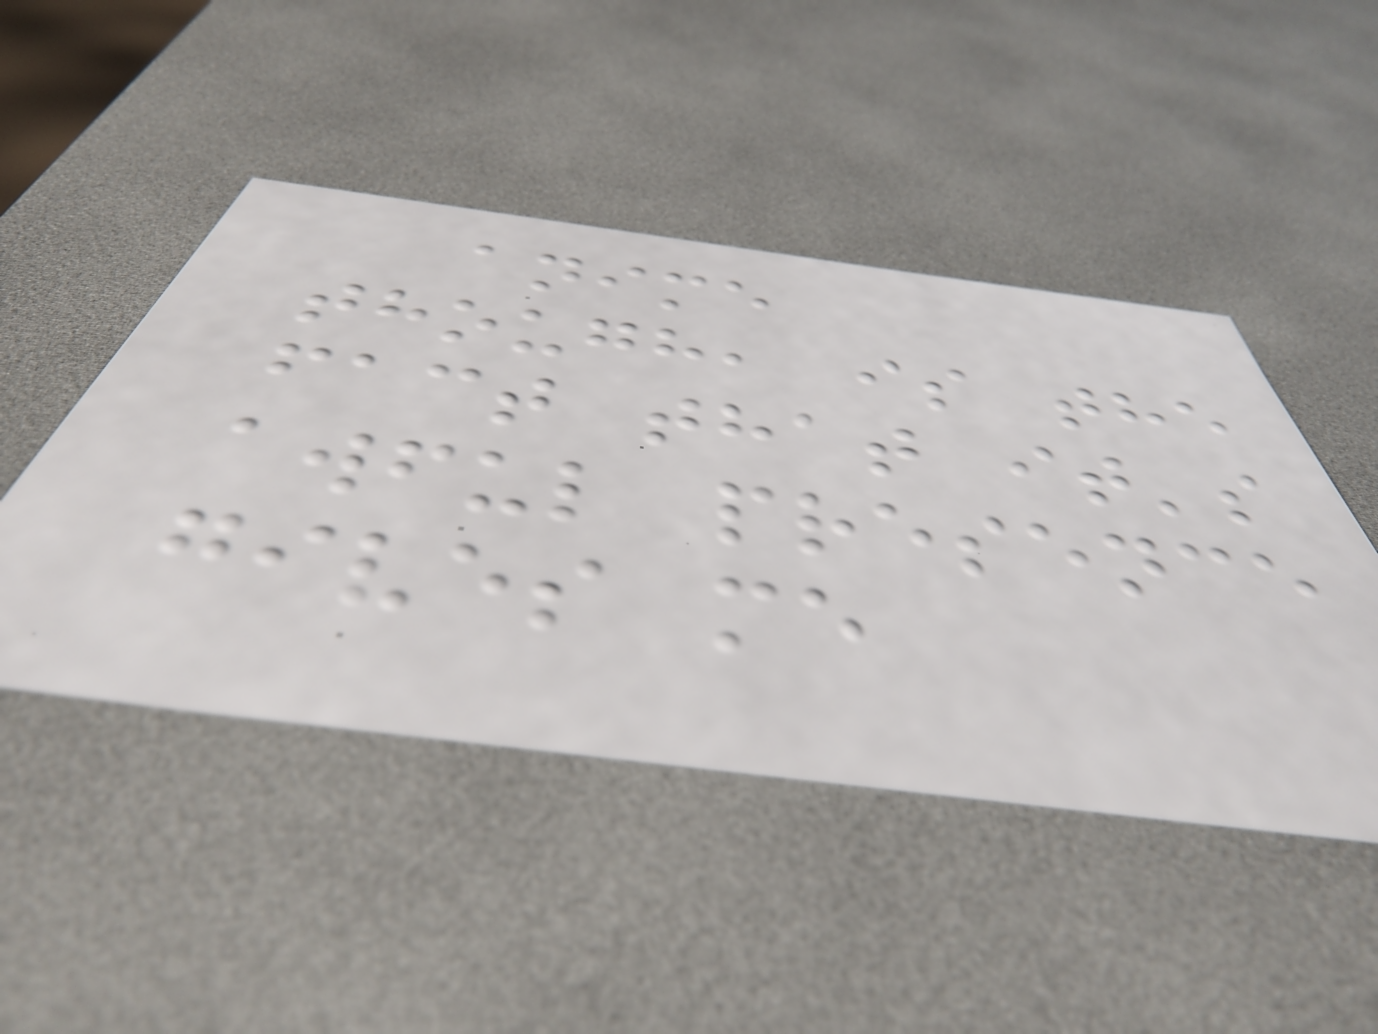anime
though, is the
fact that it's
awful presence
gives me
